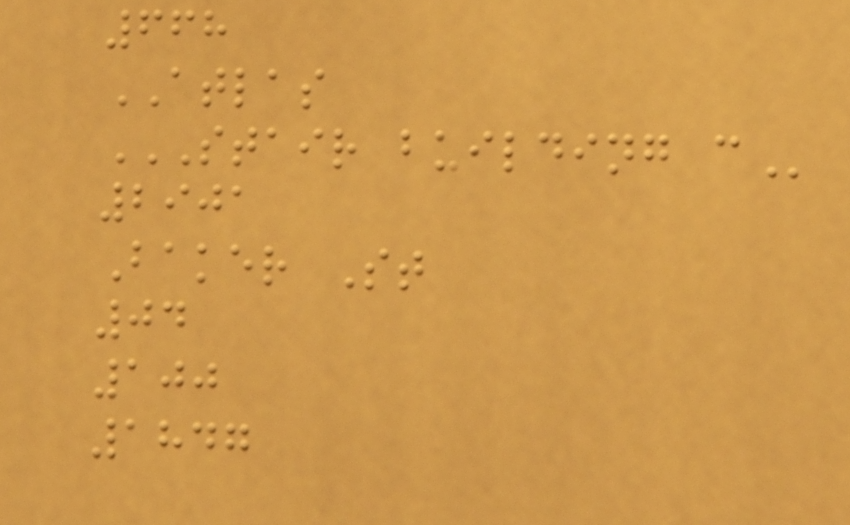668
ATLAS
STAIR BUILDING C
2901
Baker St
04
100
1847
